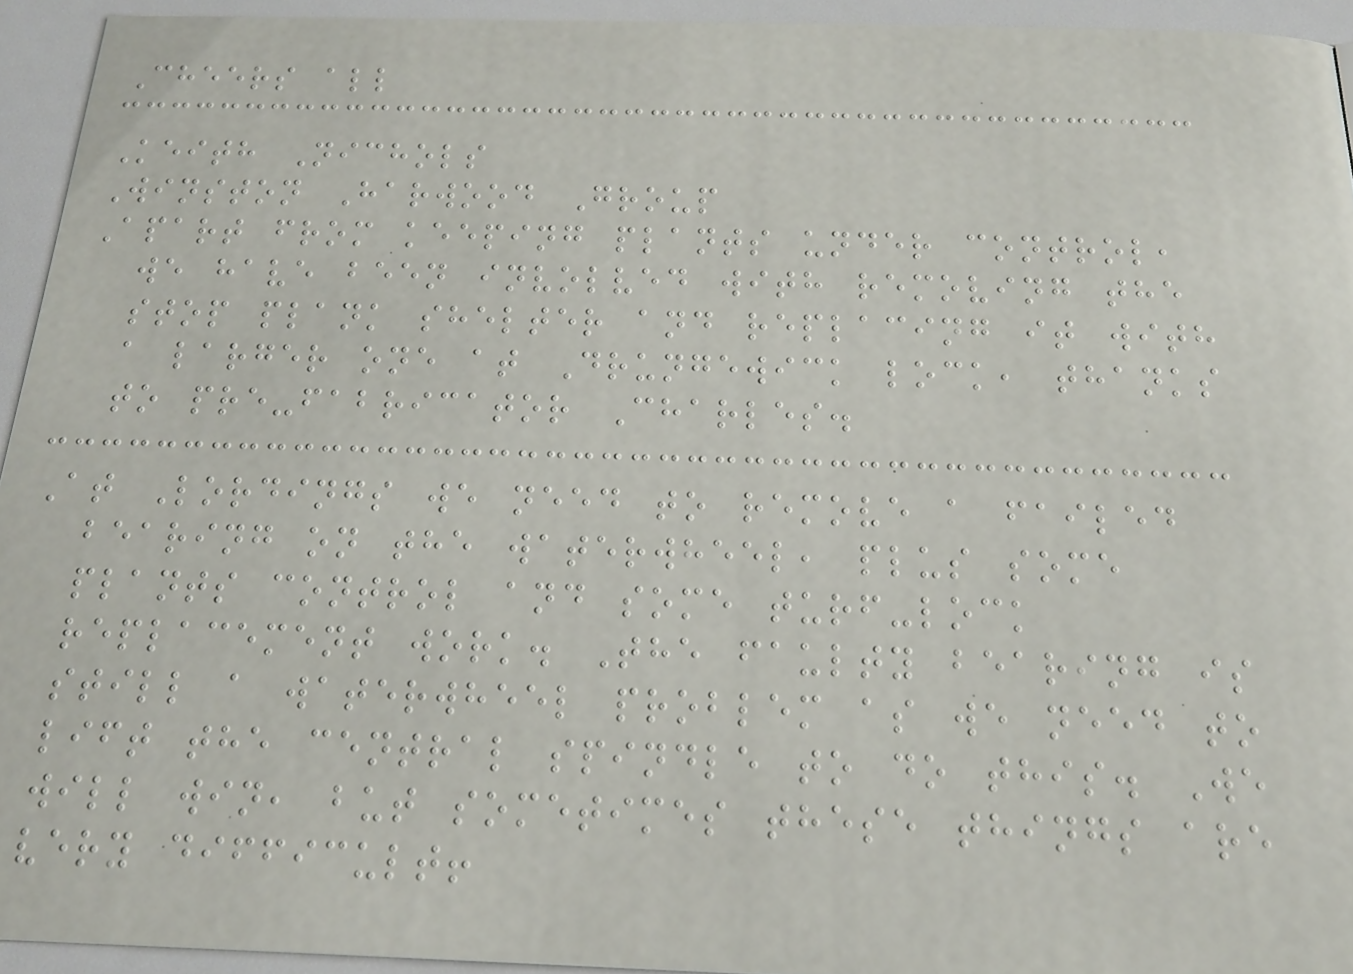Cheers all
Keith Nichols
Winston Harwood Group
Apart from keeping plants under control,
we have been involved with removing the
stop plank shelter and replacing it with
a larger one at Drungewick lock, thanks
to pre-fabricator Charles.
At Lordings we need to remove a failed
bearing on the waterwheel, plus some
plants control and some turf-lock
replacement work. The faulty bearing is
still a waterwheel problem as we need to
lift the central spindle to do this. We
will win, but sometimes these things are
very difficult!
